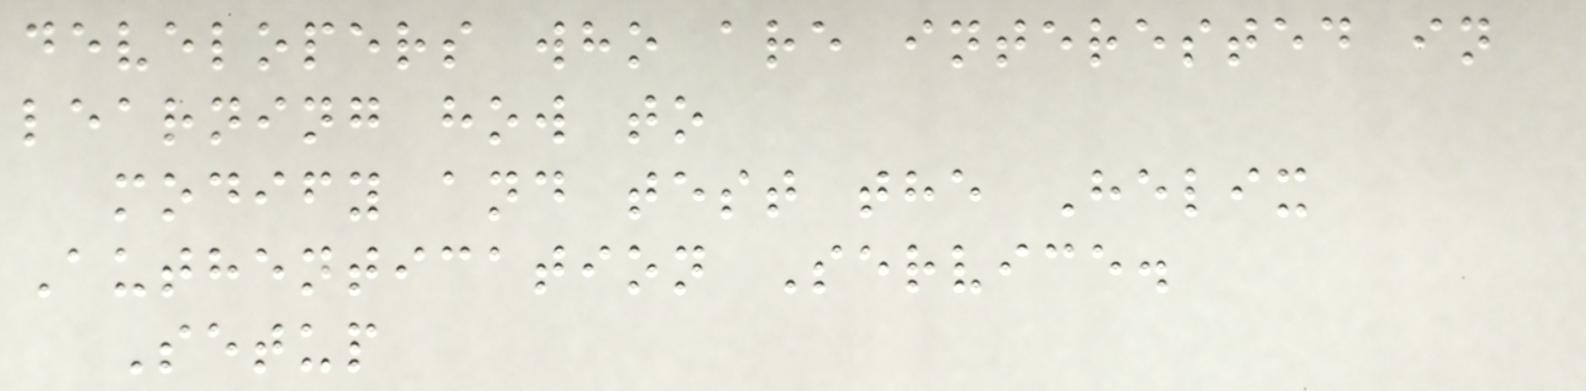developers who are interested in
learning how to
modify and test the Helix
Authentication Service.
Setup
